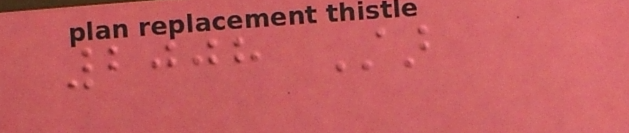2008 Star
